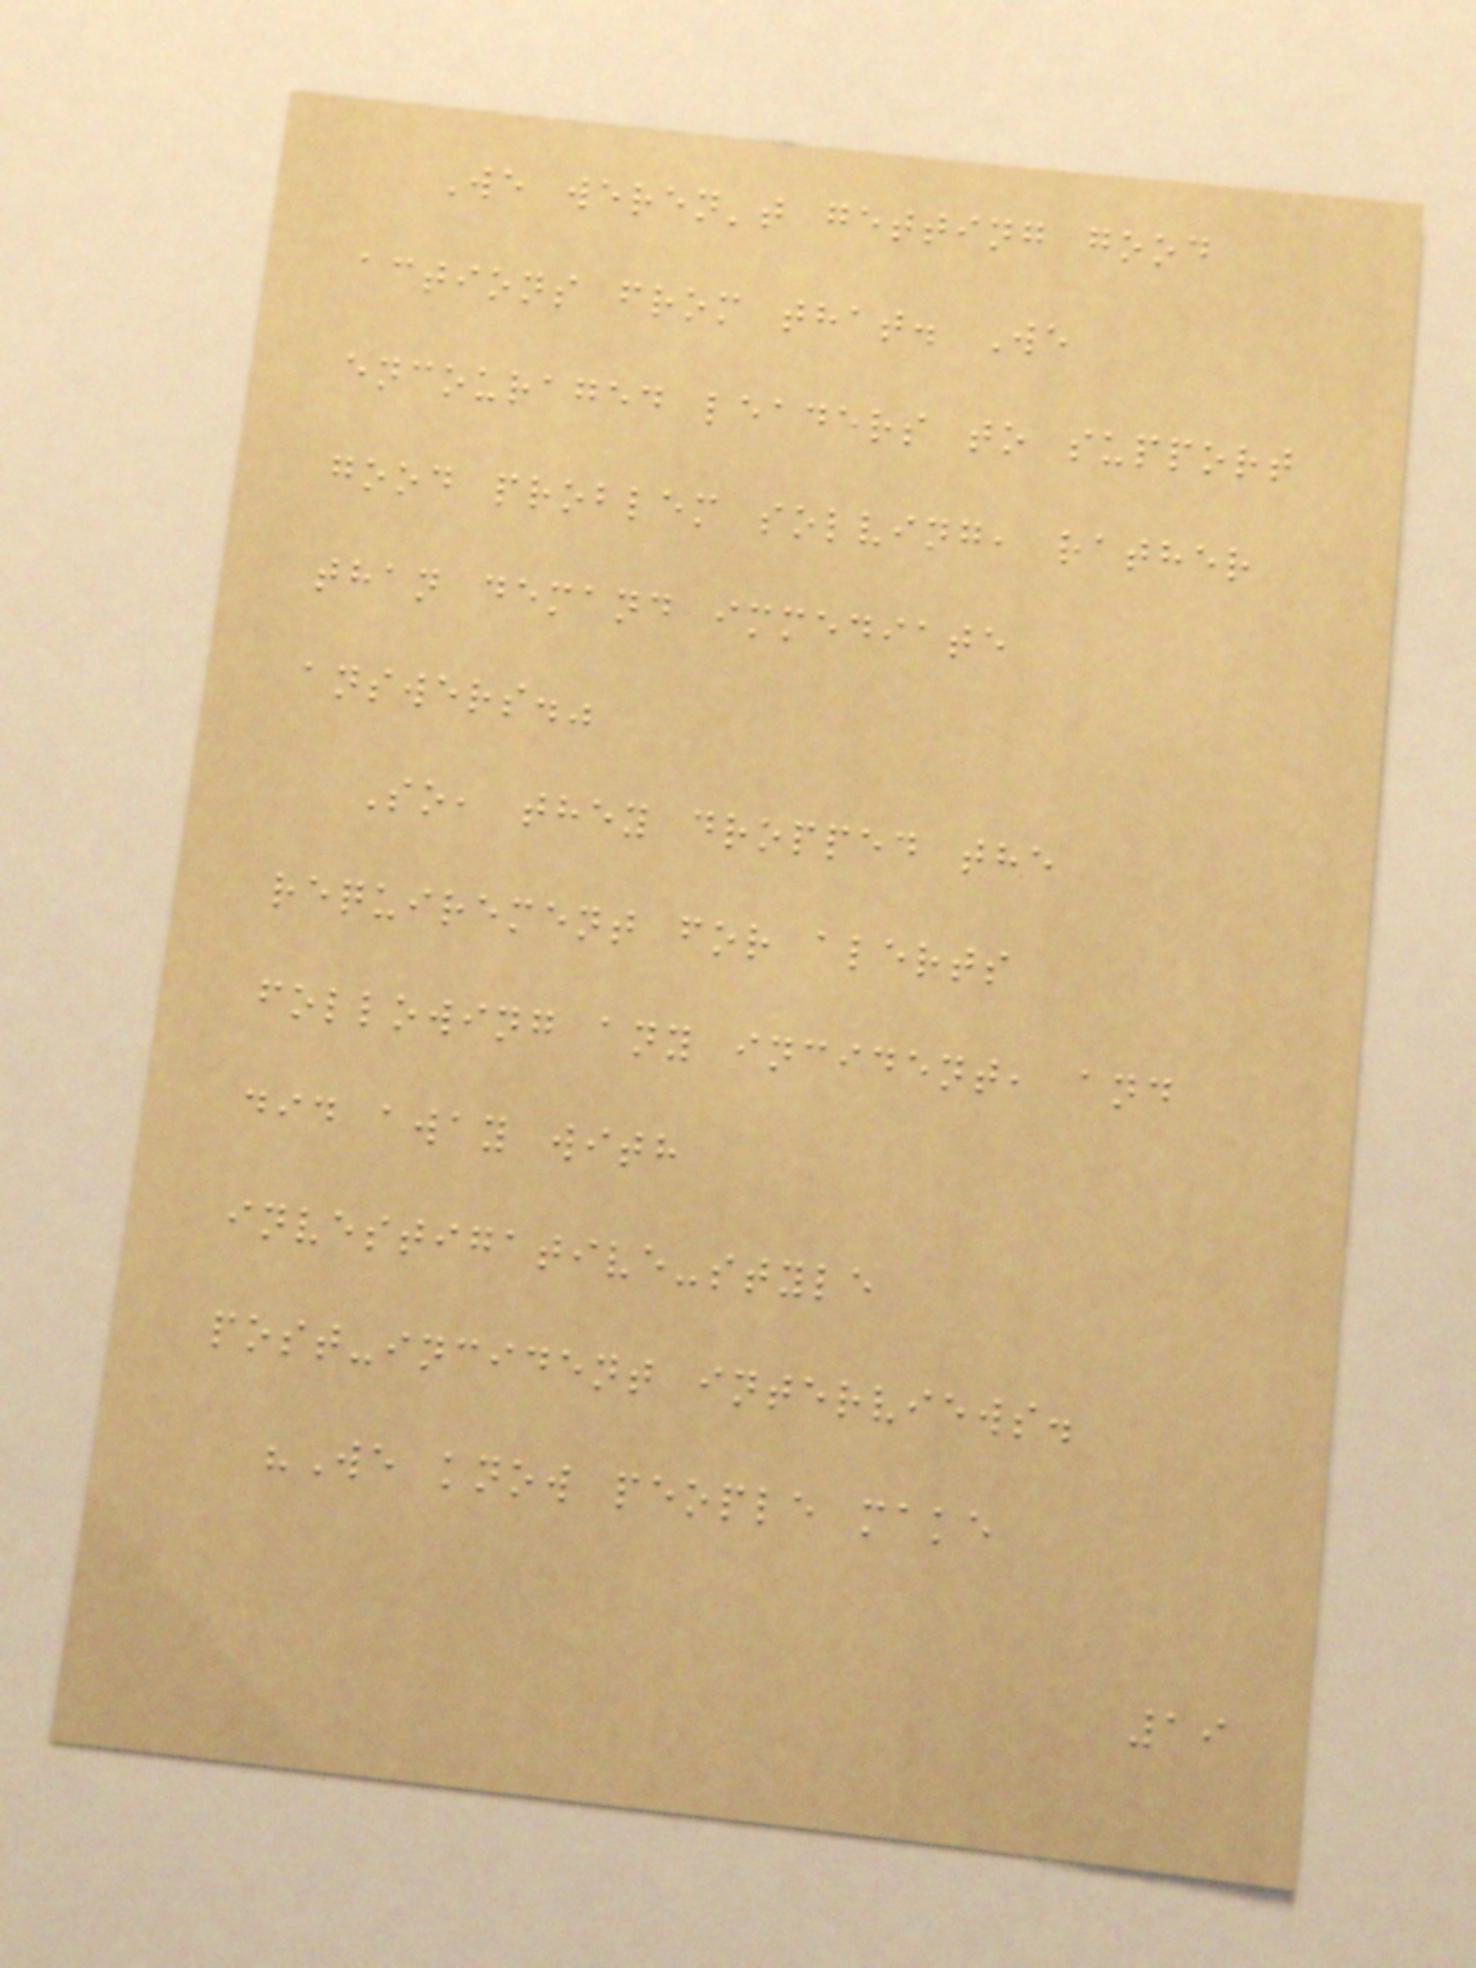We weren't getting good
actions from that. We
encouraged leaders to support
good problem solving, rather
than demand immediate
answers."
So, they dropped the
requirement for alerts
following any incident, and
did away with
investigative-style
post-incident interviews.
"We know people make
19
